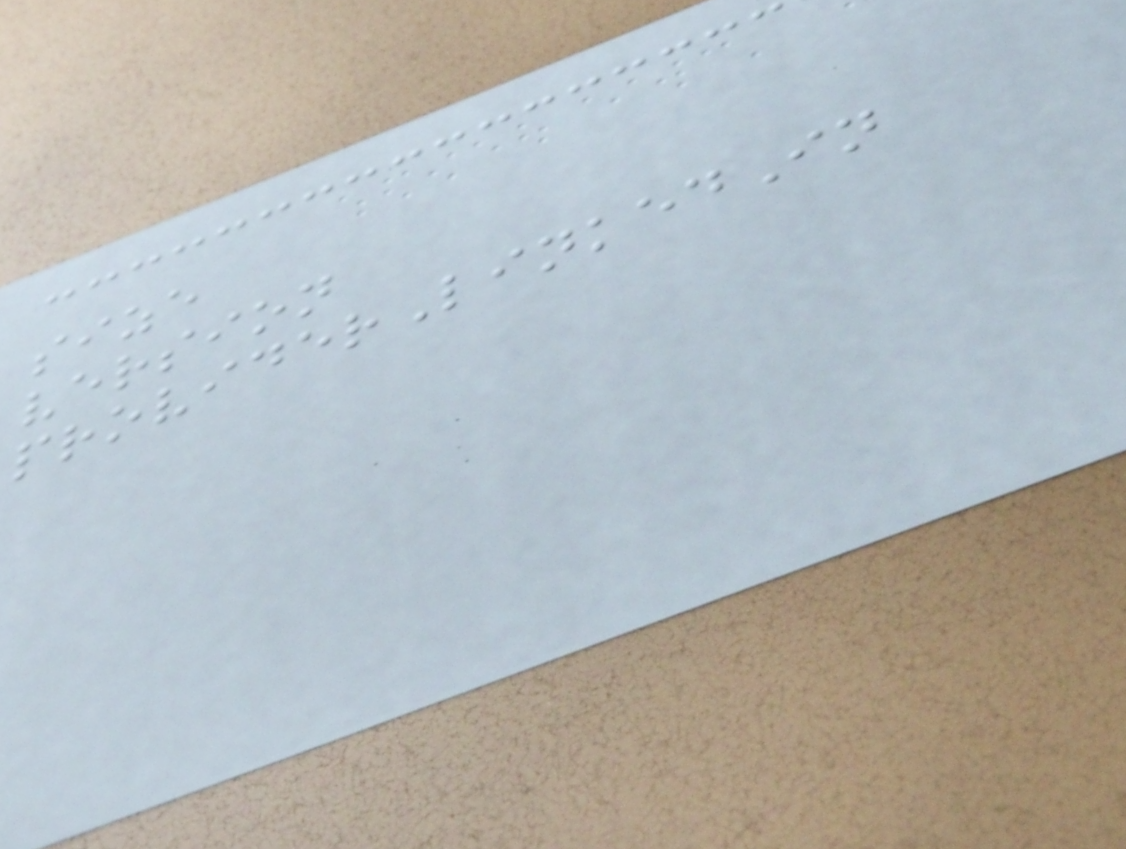size
version
providerLinkedIn
